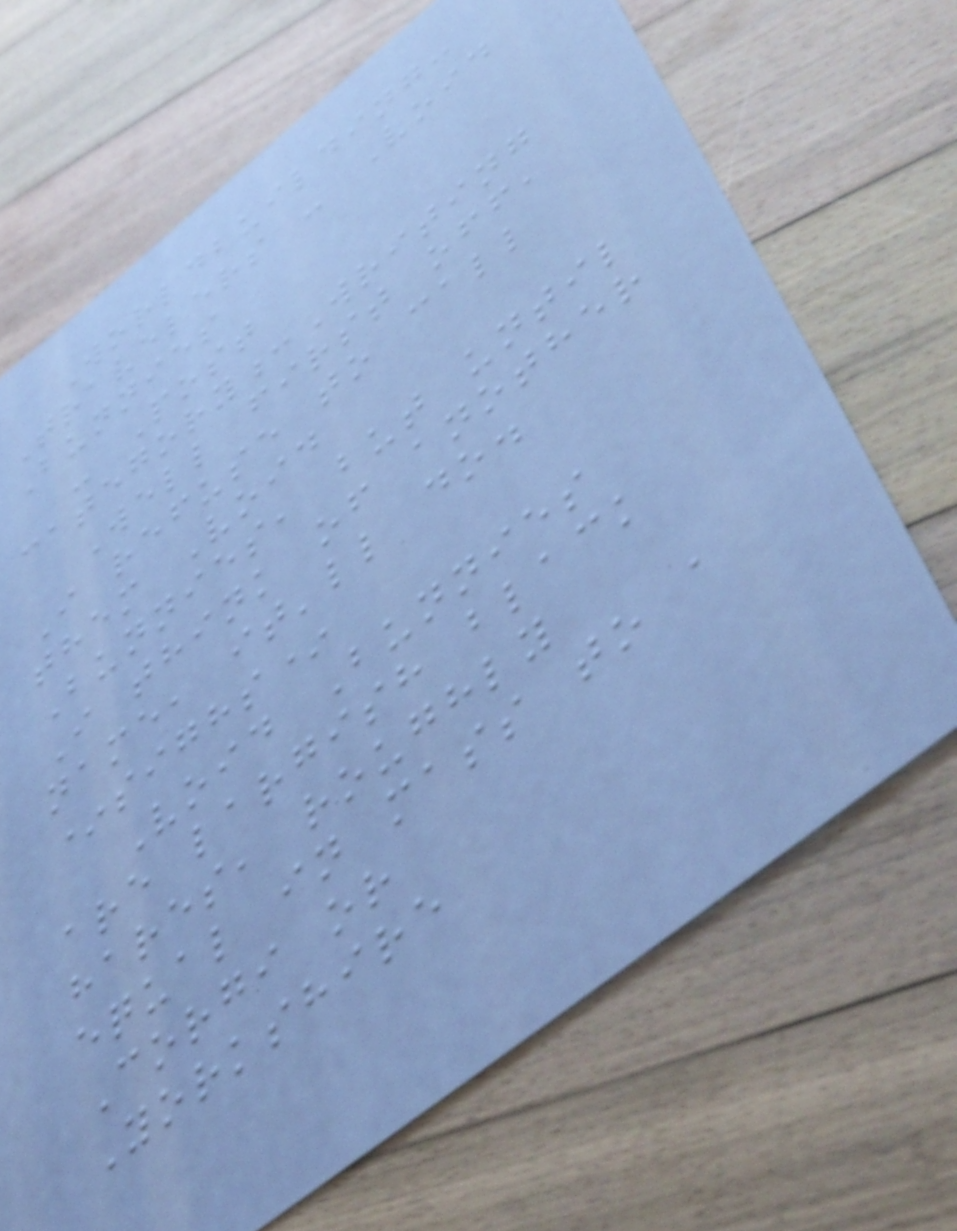Worldbuilding:
Travelers - Void
Bunnies
- Post
category:Writing
Well first off,
I refuse to call
them Void
Bunnies, but until
I think of another
name, it'll do.
*sighs*
Void Bunnies
are largish black
hares, roughly
equal in mass to a
Corgi or
Yorkshire
